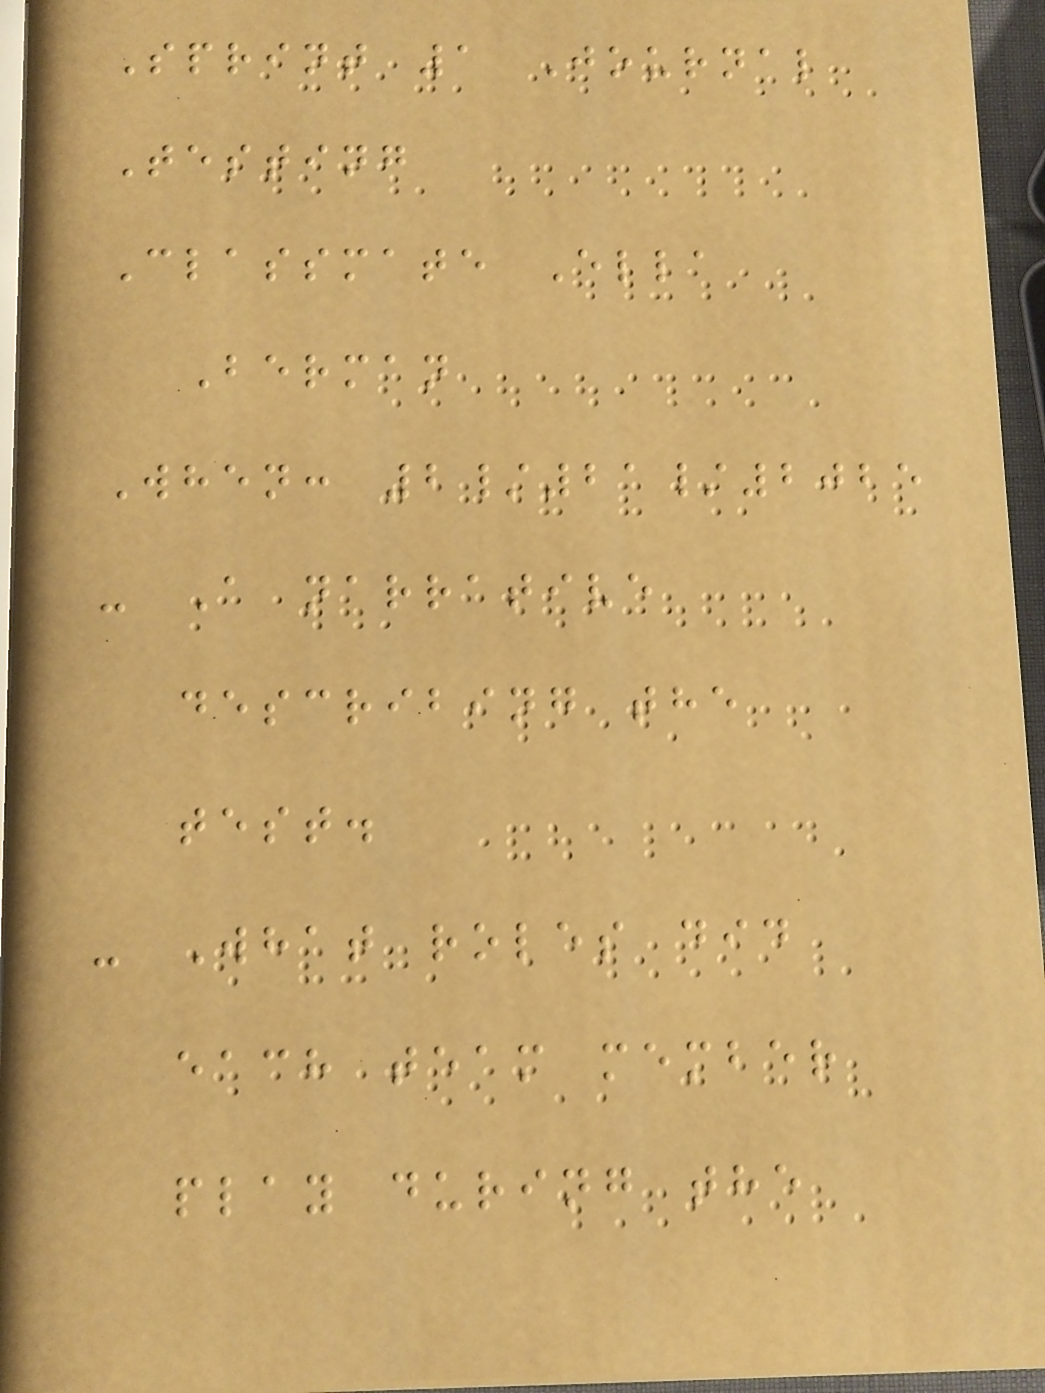Sprint 1 Journal
Testing
Classmate Ella
Berman
When: 2/21/2025
- A narrative
describing the
test.
- What roles did
each team member
play during the
